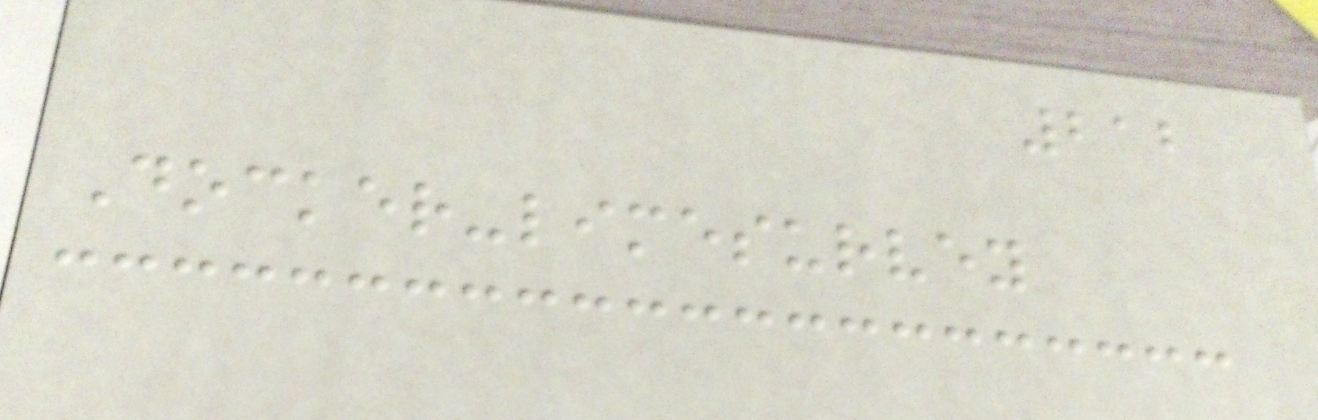212
Docker-limesurvey
